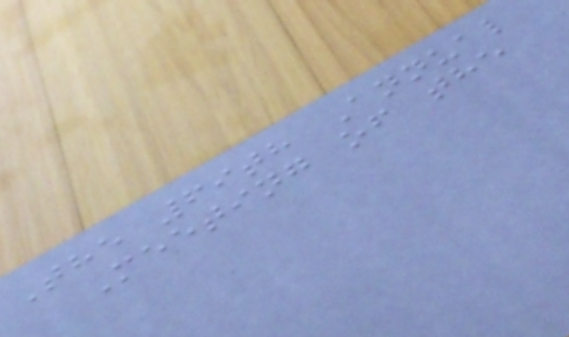The 69th Annual
Meeting of the
